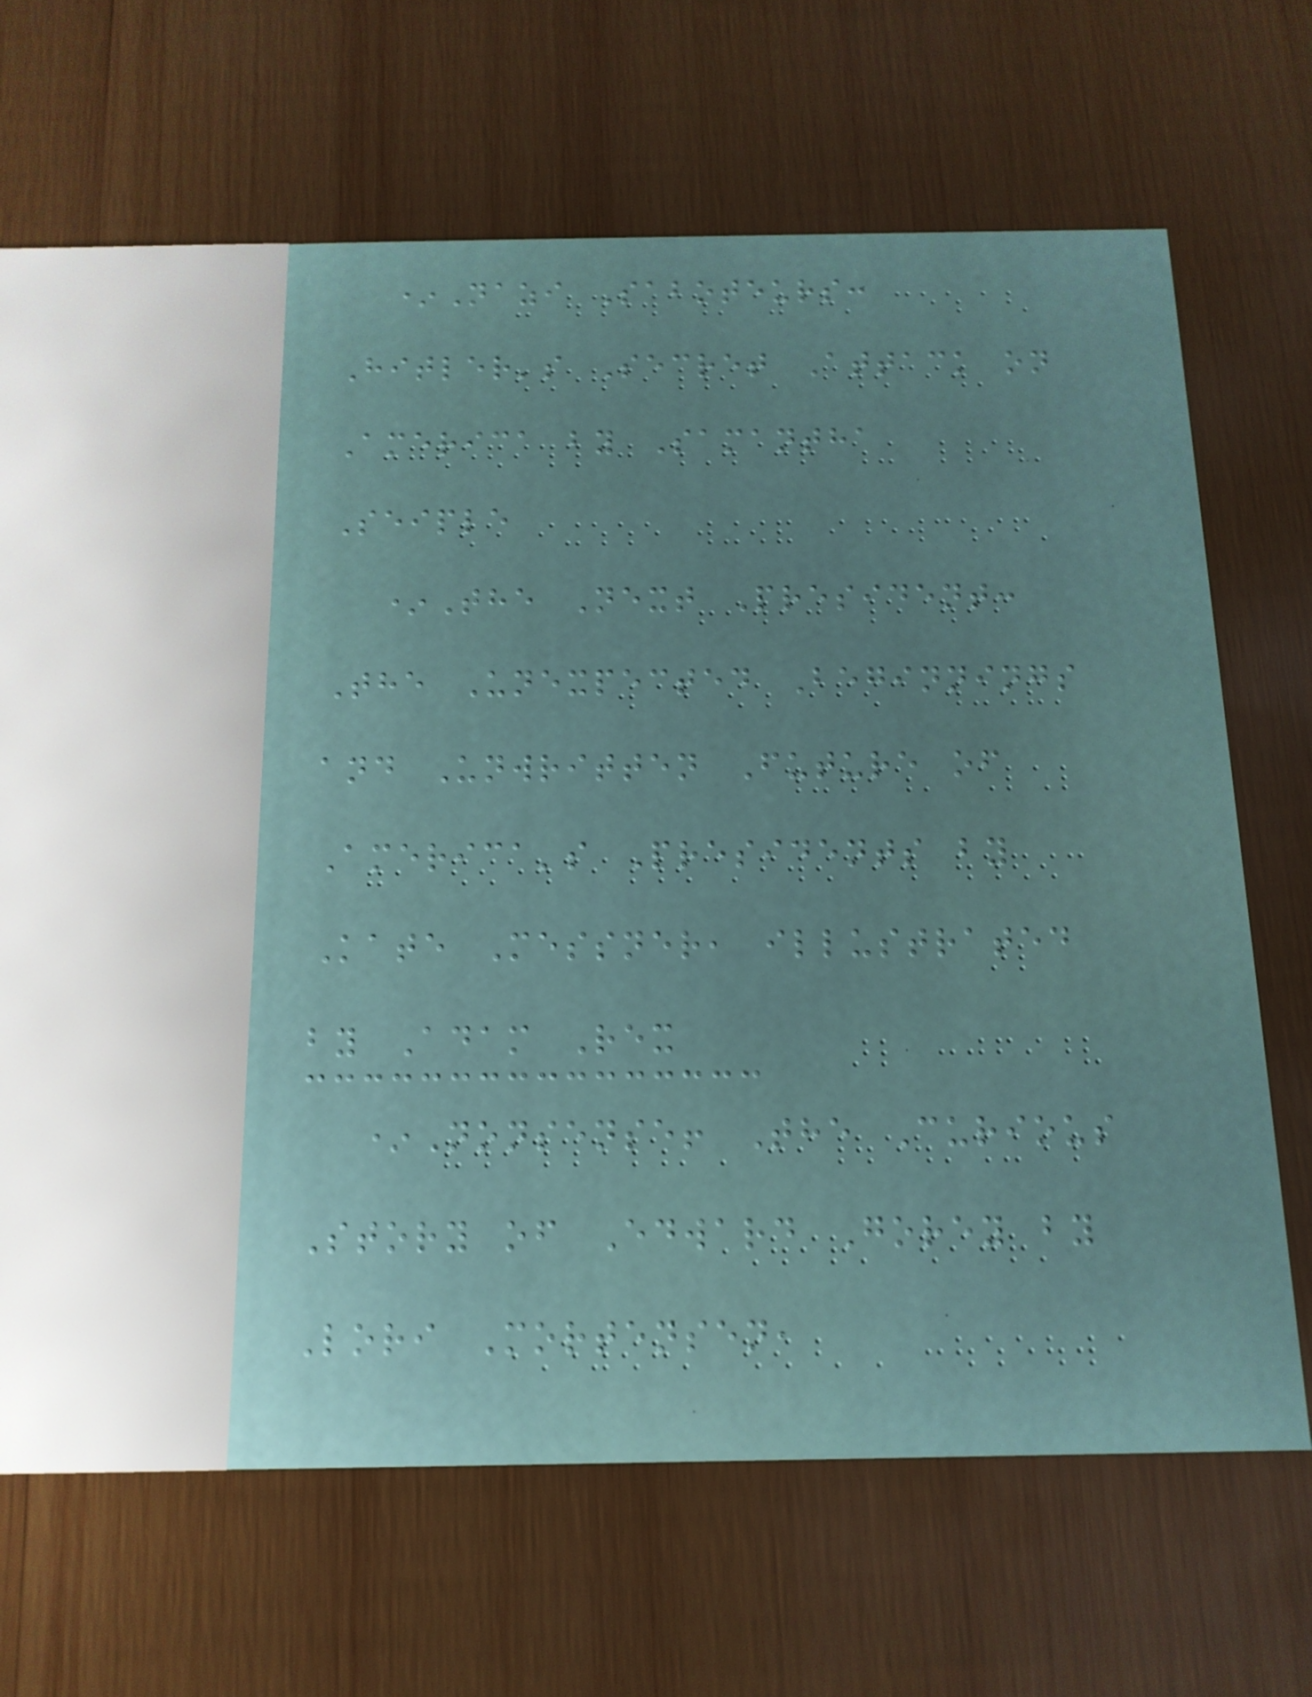*Nazi Saboteurs:
Hitler's Secret Attack on
America by Samantha
Seiple
*The Next President:
The Unexpected Beginnings
and Unwritten Future of
America's Presidents by
Kate Messner, illustrated
by Adam Rex
*Nonsense! The Curious
Story of Edward Gorey by
Lori Mortensen,
